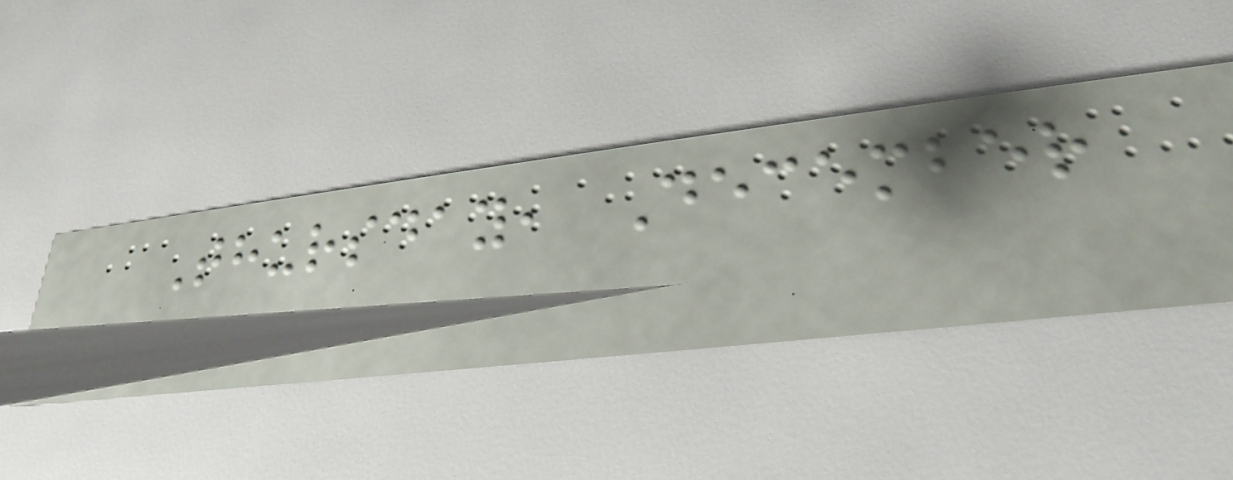Thursday, December
